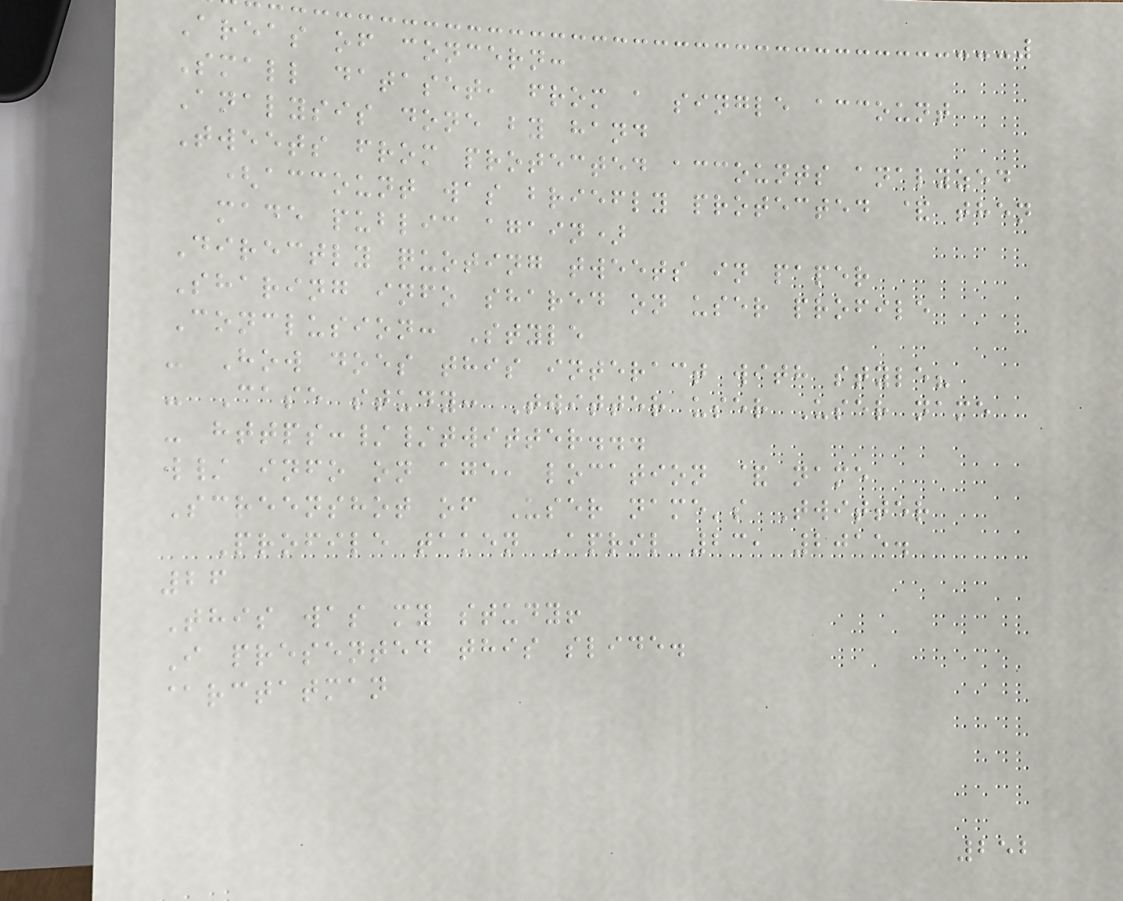Areas of concern:
Small dataset, from a single account
Analysis done by hand
Tweets from protected accounts analyzed
(account was briefly protected & then
made public again)
Directly quoting tweets in paper
Sharing info shared on user profile
Conclusion: Style
- How does this interact with style?
- Case study: Twitter user User name
- https://twitter...
w/ info on age, location & name
Screenshot of User name's Twitter
Profile taken April 23, 2015.
26
This was my study!
I presented this slide.
@rctatman
252
